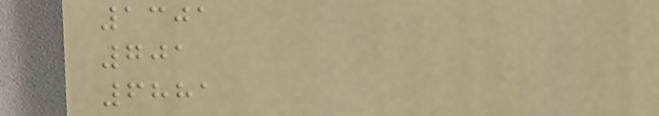1301
701
6881
